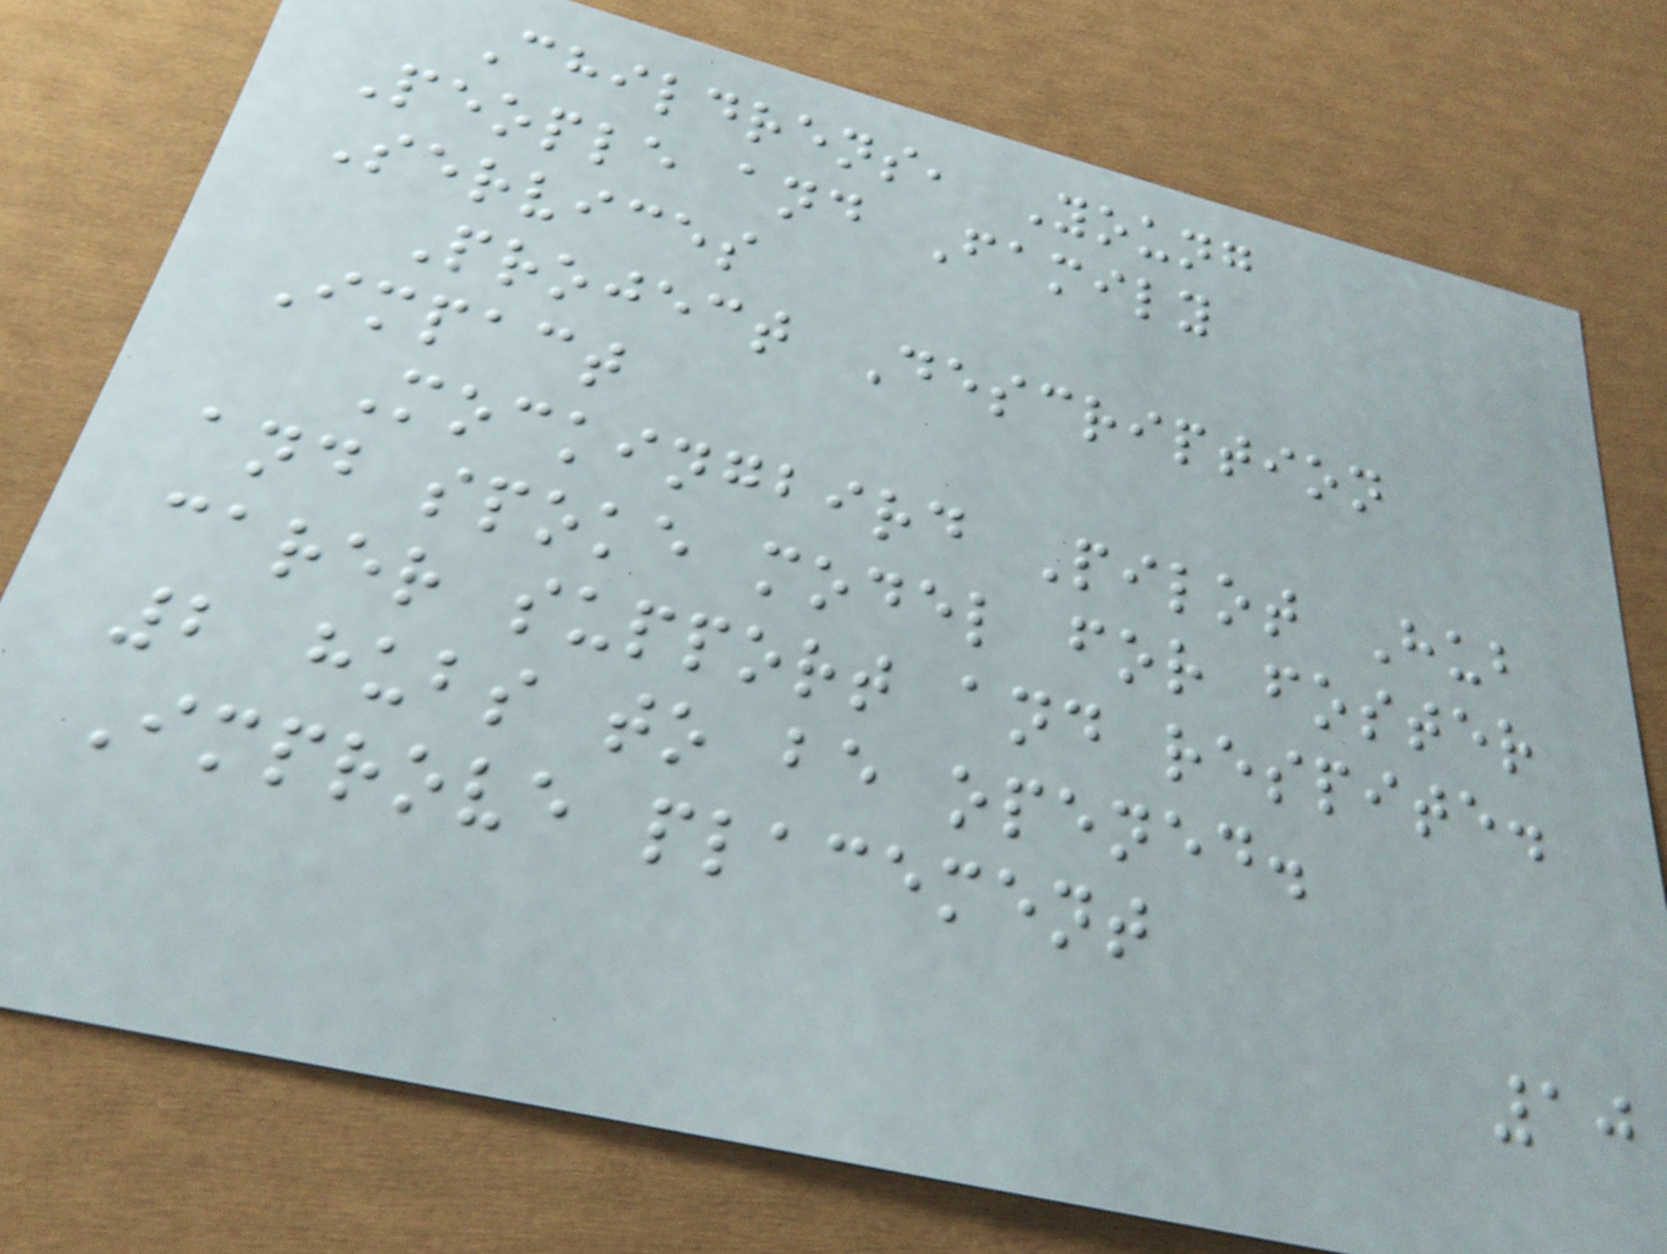Childrens, Young
People and Family
Services
Project Description
Impact
Mockingbird Pilot Hub
and spoke model for foster
carer support and respite.
2 hubs to be opened.
Improve placement
10
